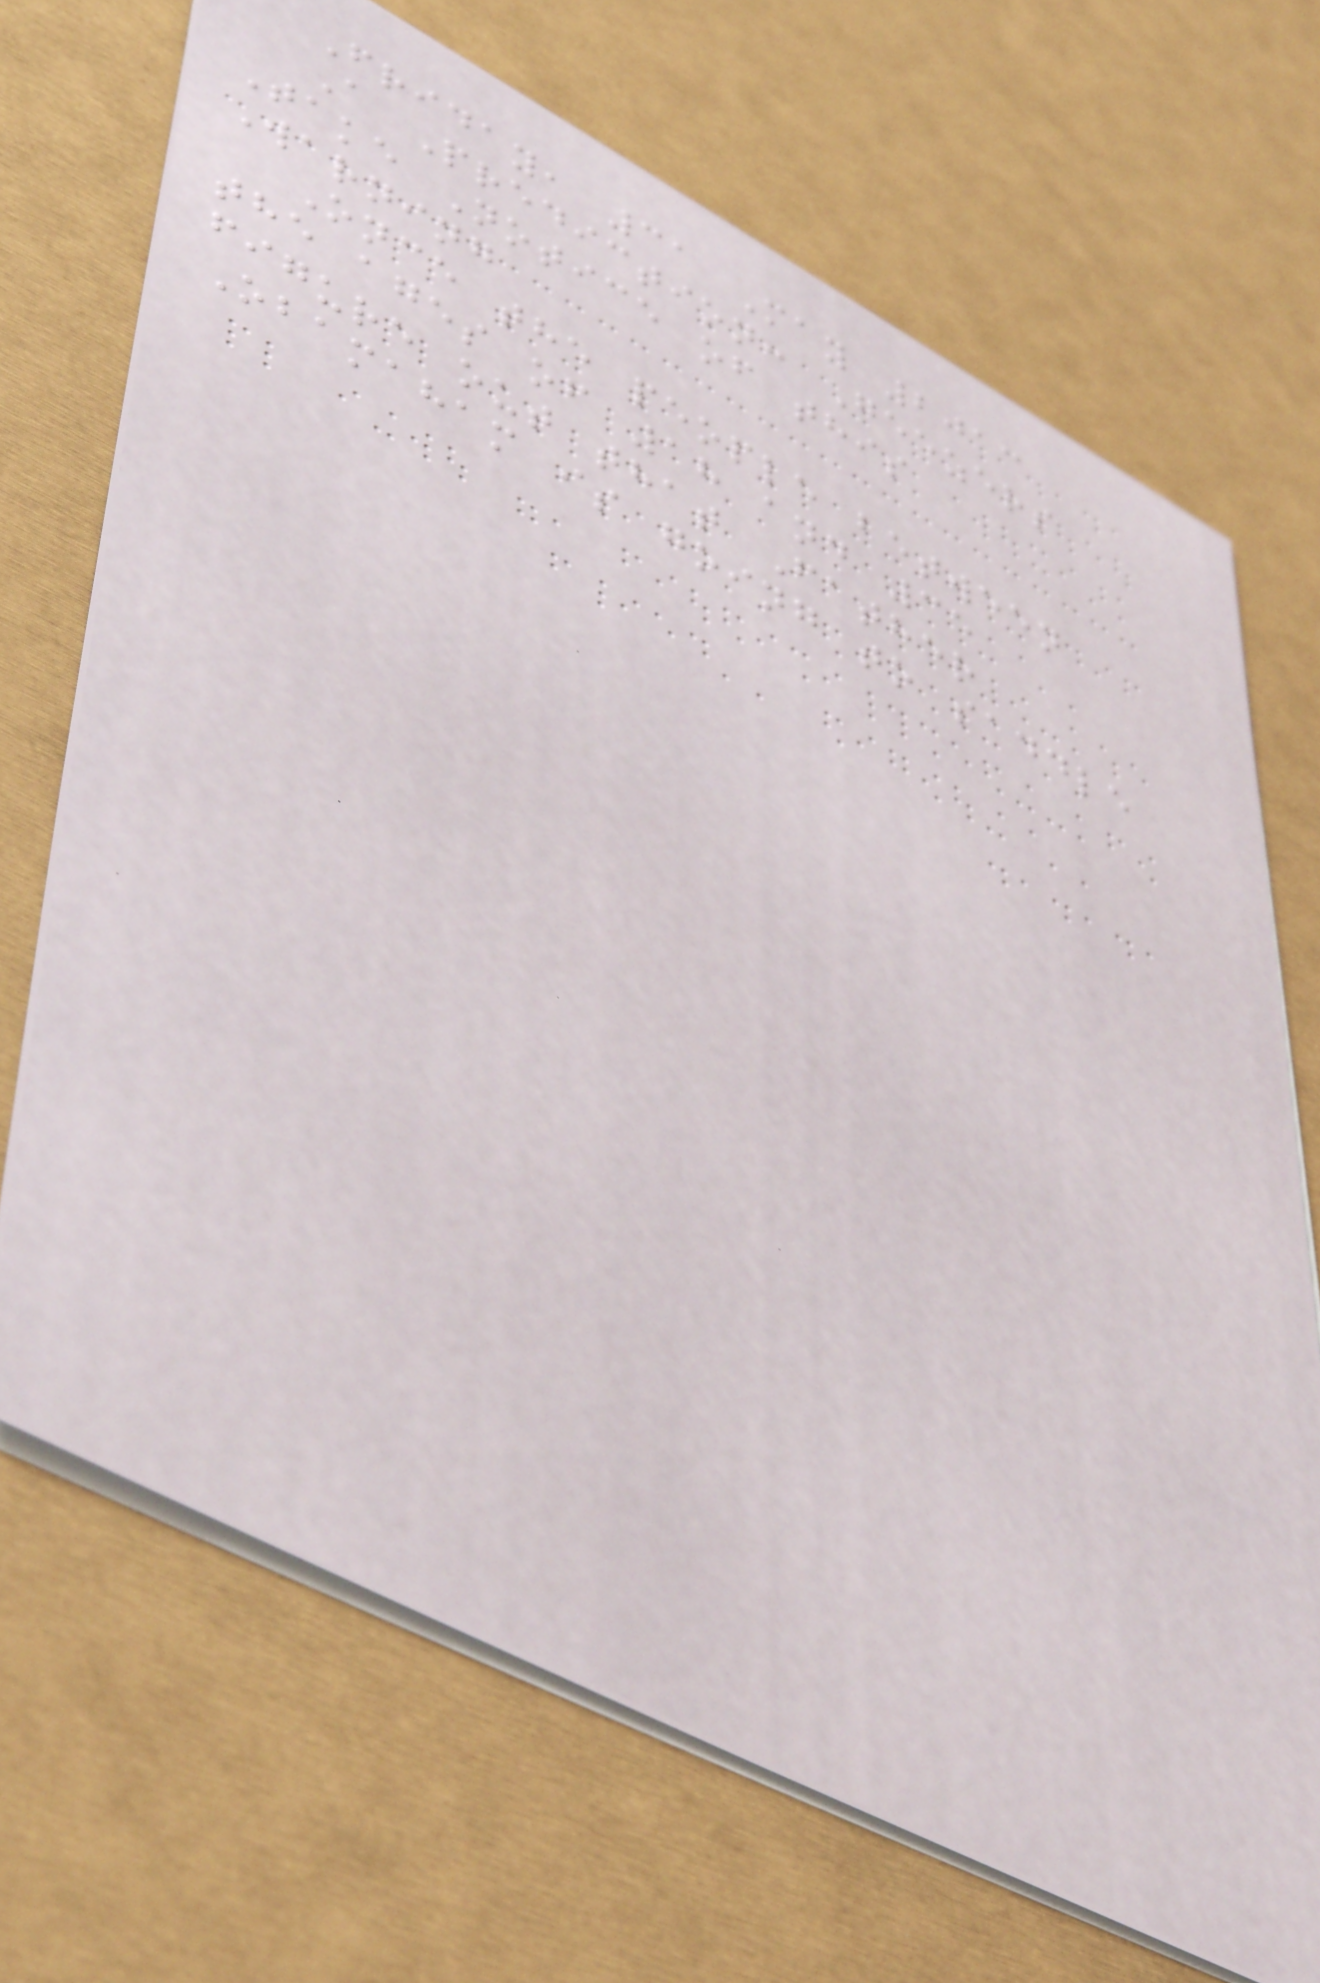Friday, 31 May 2013
A Prediction: Geezers
Take Notice of this
Warning
Once the people between
the ages of 18 and 35
figure out that Father
Obamaham is going to saddle
